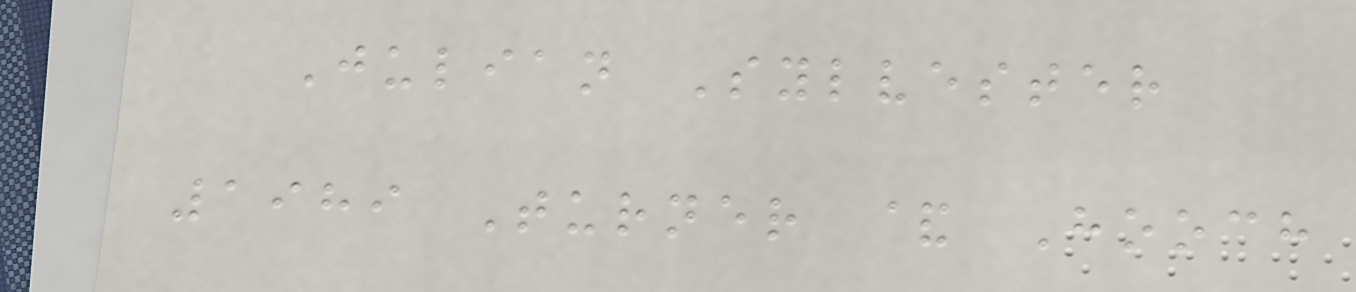Julian Sylvester
1989 Turner & Hooch
